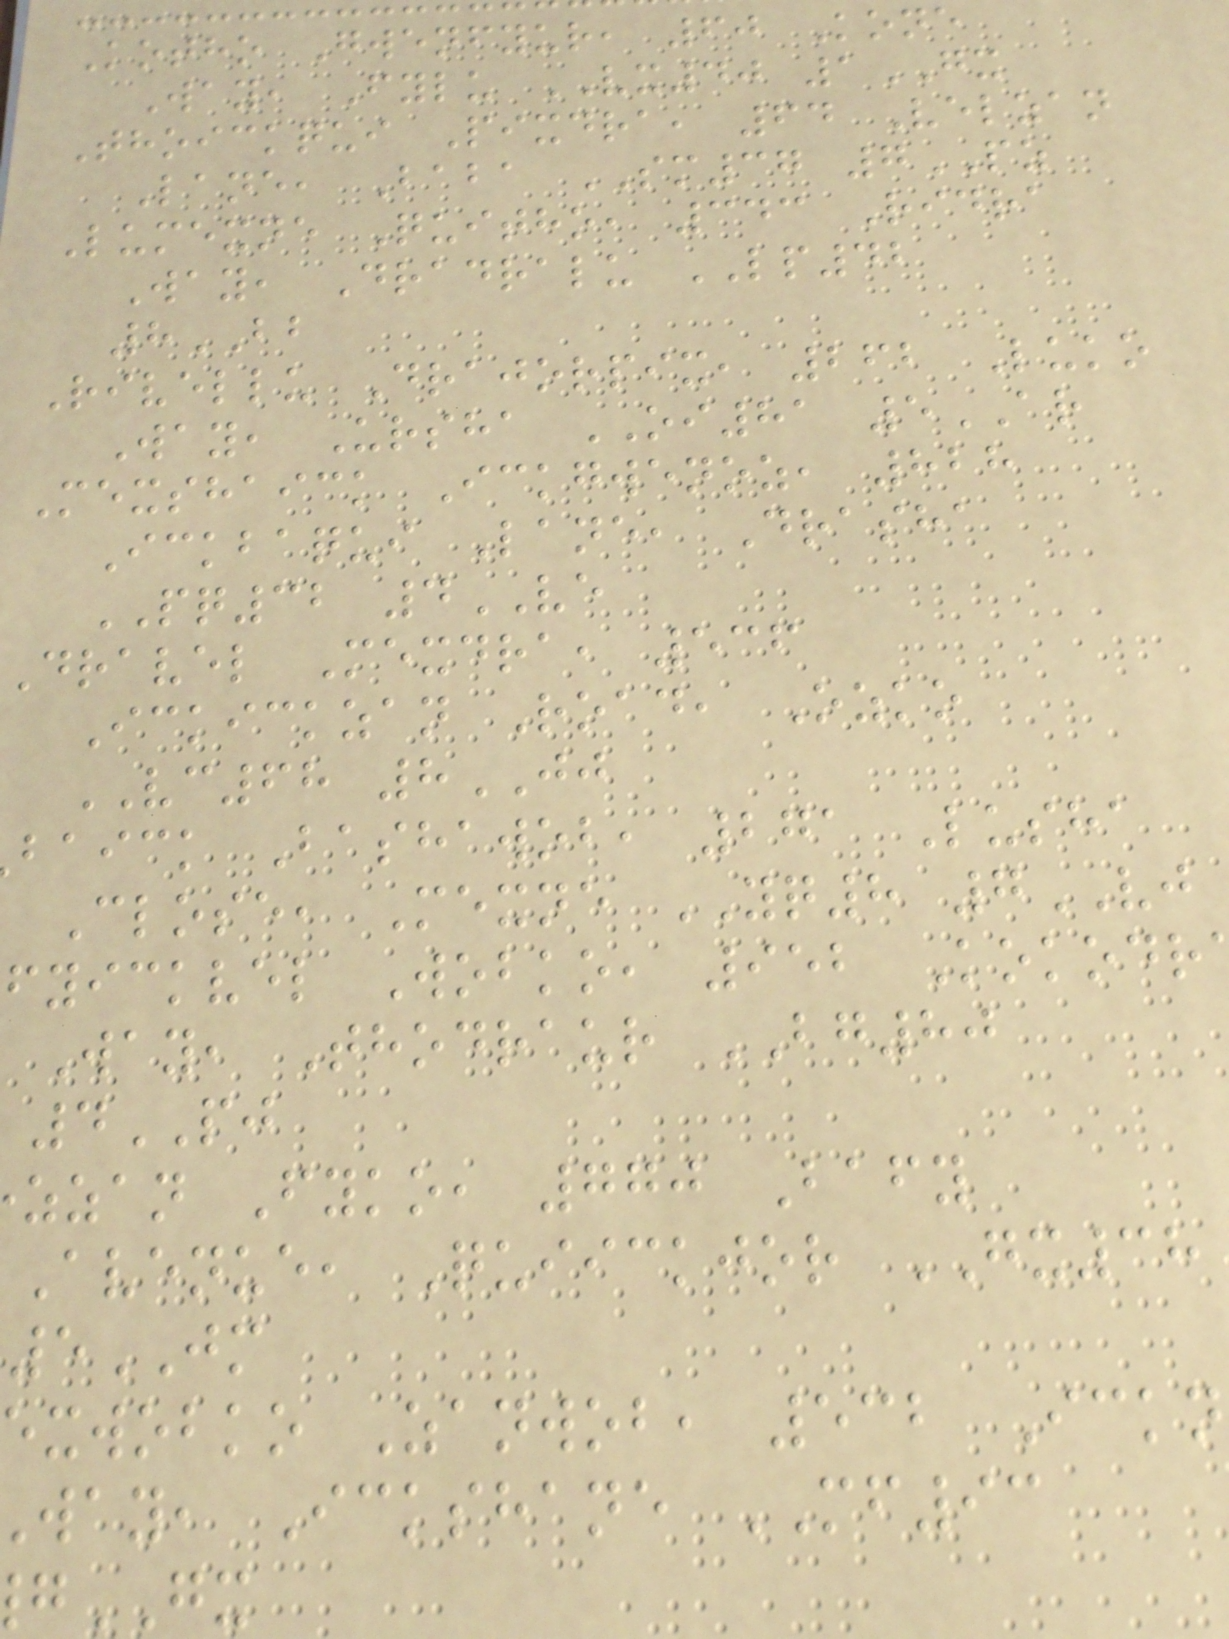Kotho Gwenfyur, 60 Kone
Way, Fylu VX40 1GX
Thoickqui Pixdra, 64 Velzan
Lane, Baba SM37 7PZ
Lumexne Quitho, 343 Ridra
Way, Dradralu LP42
8BB
Rivellu Drajorpix, 262 Luko
Way, Ursha OI81 5AR
Mexshaick Ickgwenoz, 828
Ickbaqui Lane, Drasha
PQ32 4VE
Dravel Mexdra, 536
Ickickzan Road, Ozko
VC68 8JJ
baick Bashawob, 271 Lusha
Close, Mexne YQ8 7VJ
fyickvel Wobko, 952 Kokodr
Way, Thodraur BG80
4PJ
zzan Fyko, 770 Bafy
Avenue, Quiickjor GX38
5JM
xwobko Zanwob, 532 Ickn
way, Ickshane MF93
GX
